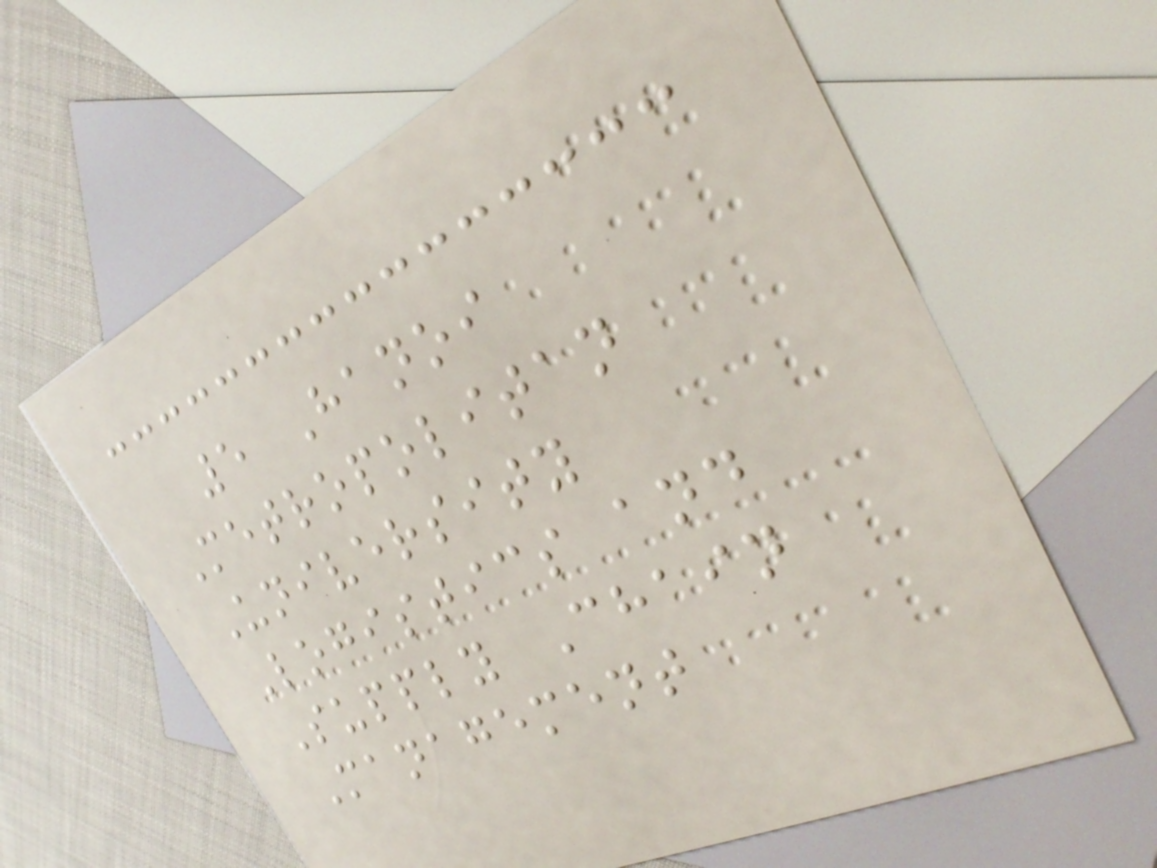5 Hanoi
Metropolitan
University
Logistics and
Supply Chain
Management
